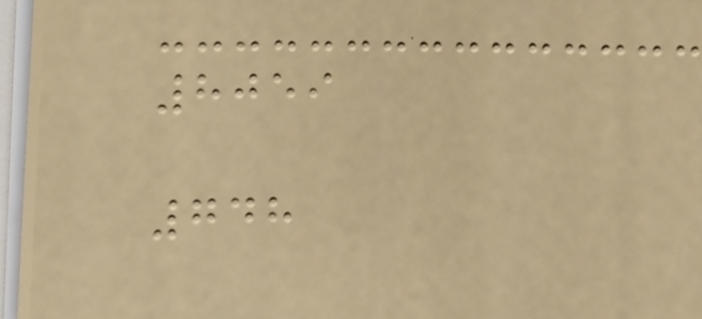8059
748
